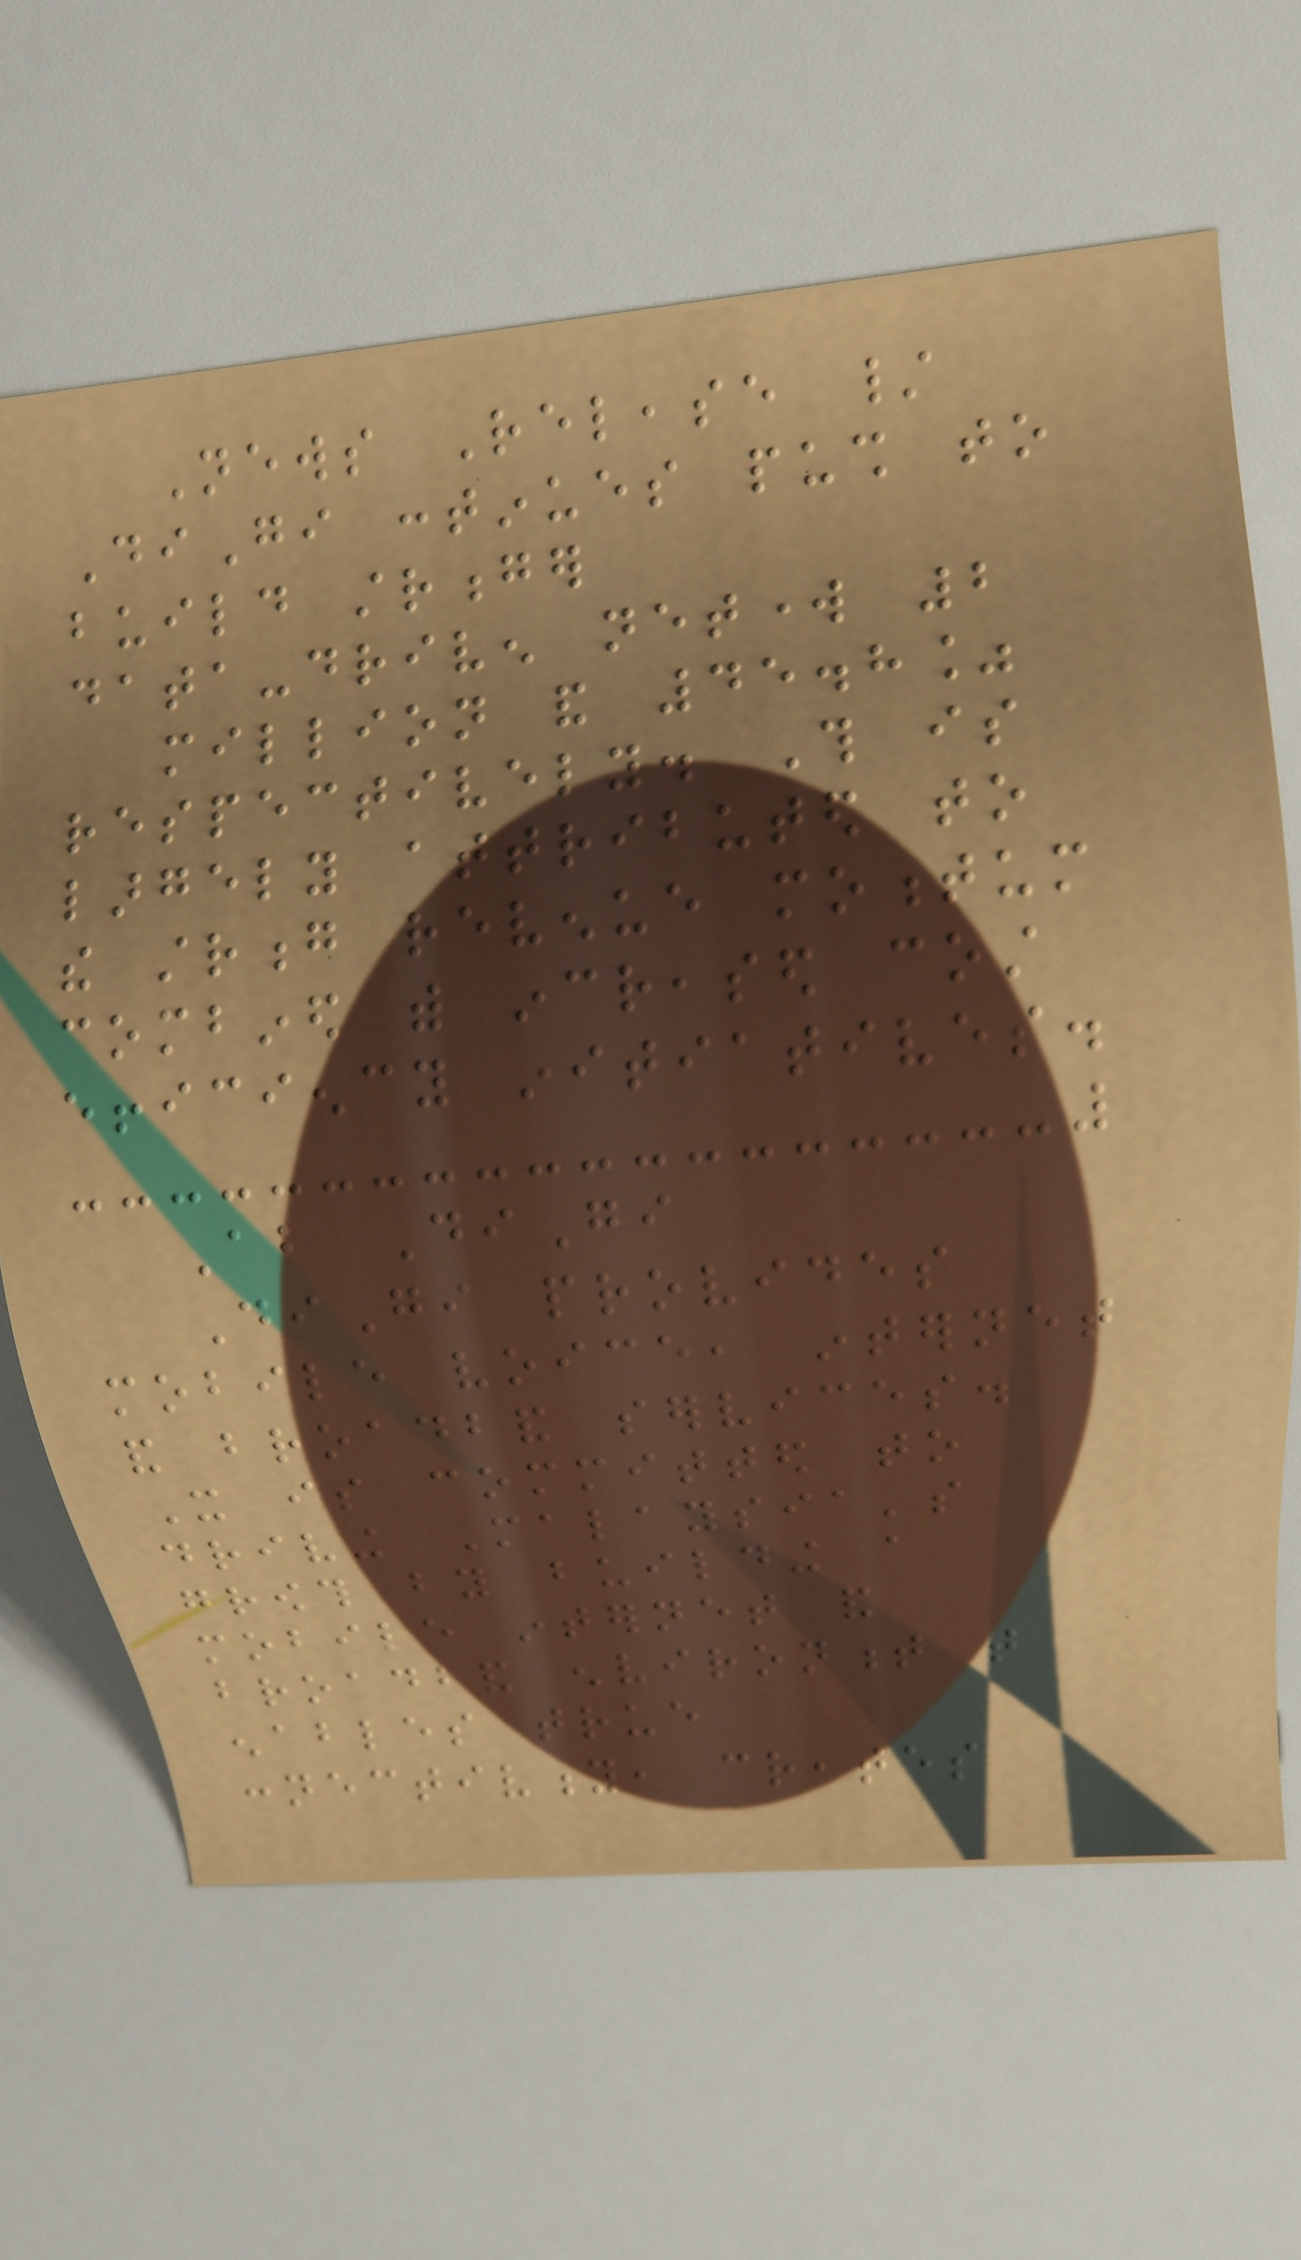News Release /
DiGi continues push to
build stronger
data-driven network 2
million and 45.8%
respectively. This is
largely attributed to
the strong revenue momentum
combined with increased cost
efficiency initiatives.
About DiGi
DiGi provides
mobile voice, internet
and broadband services.
It is committed to
driving Malaysia's
growth by building a
mobile internet and
broadband environment that
enables true
connectivity, creates
